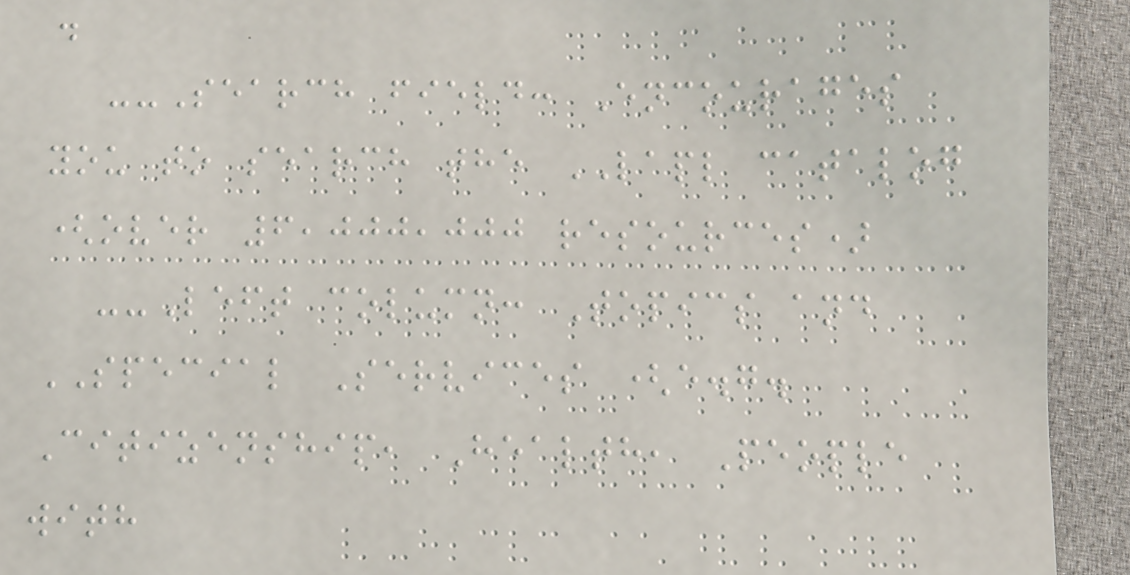.
--Search field: Encourages
you to search the LAPL catalog
(over 6,000,000 resources)
--Left column: Topics and
SPECIAL Services (e.g.
Citizenship, Health, People
with
